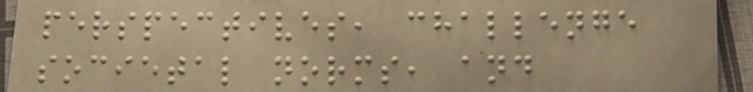perspectives, challenge
societal norms, and
